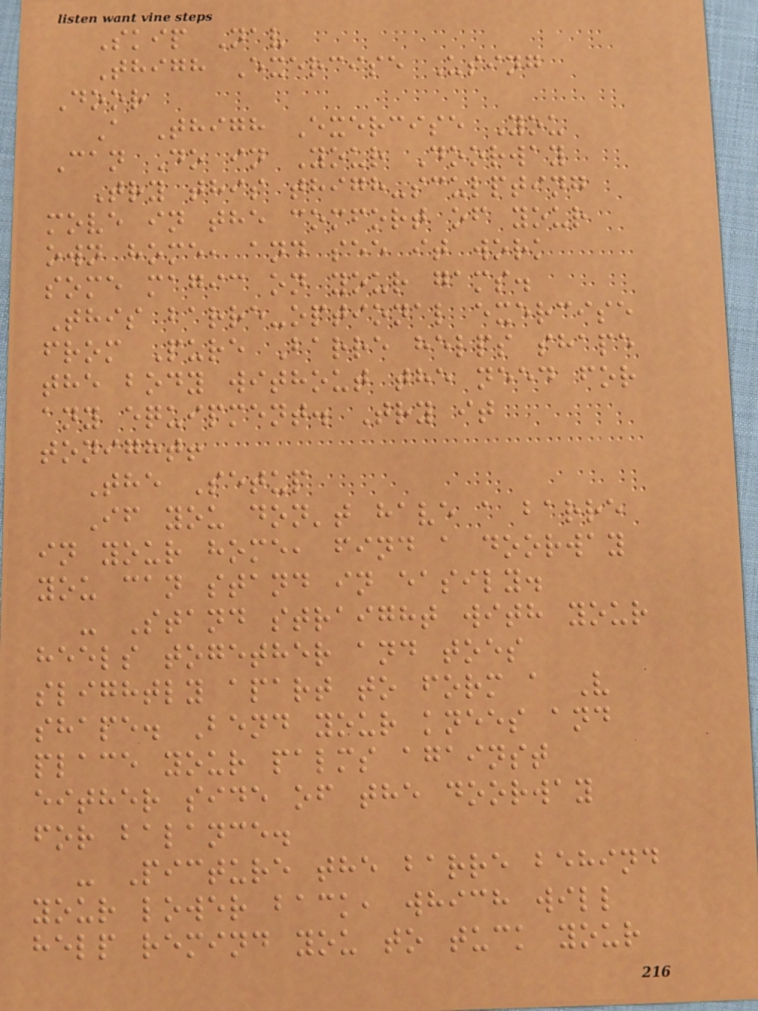Skip Nav
Thigh Exercise Using
Door
A Thigh Exercise You
Can Do in Your Doorway
Try this thigh-sculpting
move in the comfort of your
own home, and see it work
some magic on your gams.
This barre-optional exercise
from Pure Barre helps shape
the body without the need for
any equipment. Try it
tonight!
The Setup
If you don't have a barre
in your home, find a doorway
you can stand in easily.
- Stand straight with your
heels together and toes
slightly apart to form a V
shape. Bend your knees and
place your palms against
either side of the doorway
for balance.
- Picture the barre behind
your lower back, which will
help remind you to tuck your
